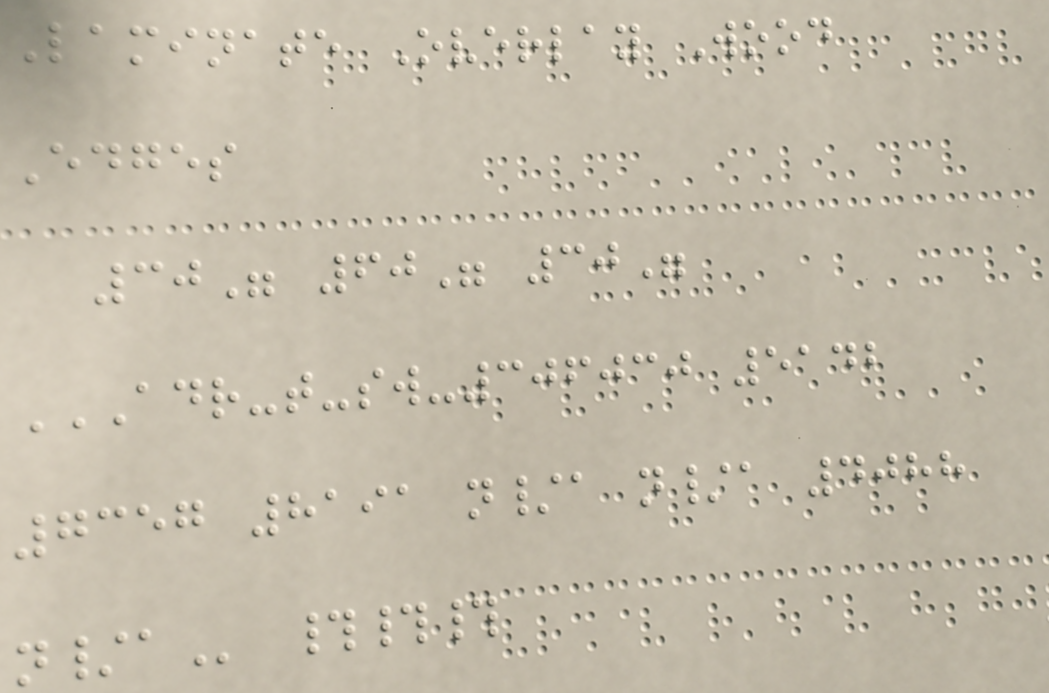Laminate Overlay Wood
Edges
30" 60" 30"
ADR-T-SW-306030 5142
7357 8191 N/A N/A 4088
N/A ###
